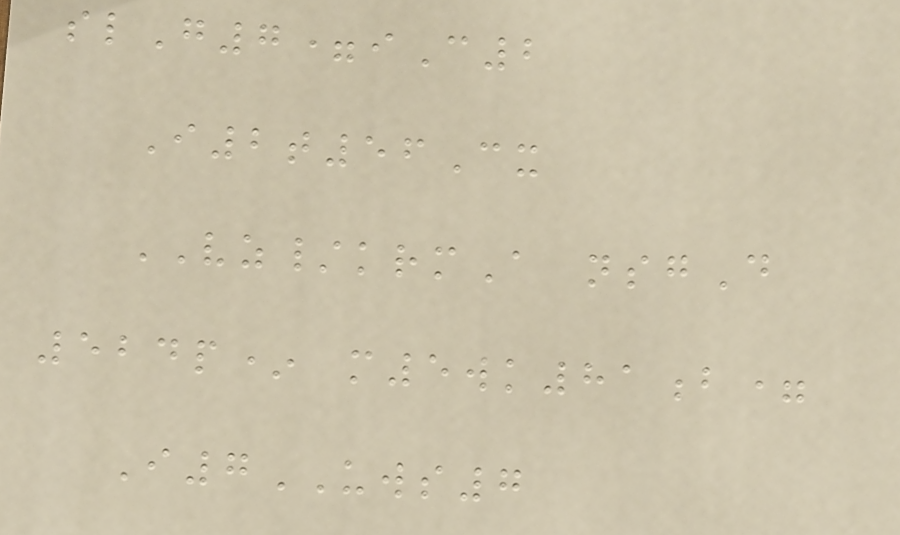slG7=iC2
I2t56Cx
VZ/krmA nsgD
524p* m5wk81b=
I7UWS7
